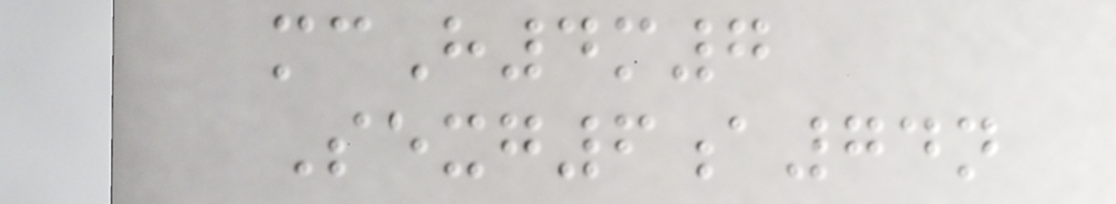mcH4m7
Sexg6a74n
